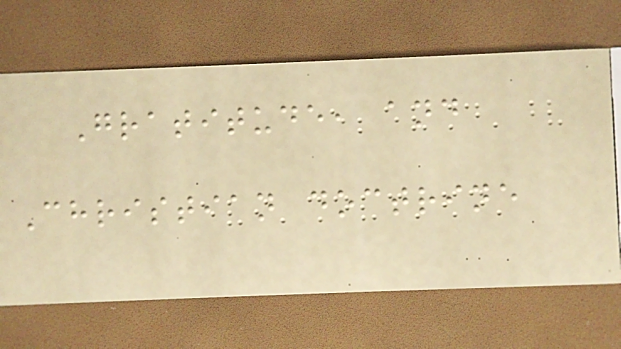Gratitude, and
Christian doctrine
